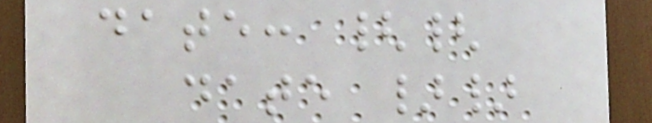date: {{
date }}
